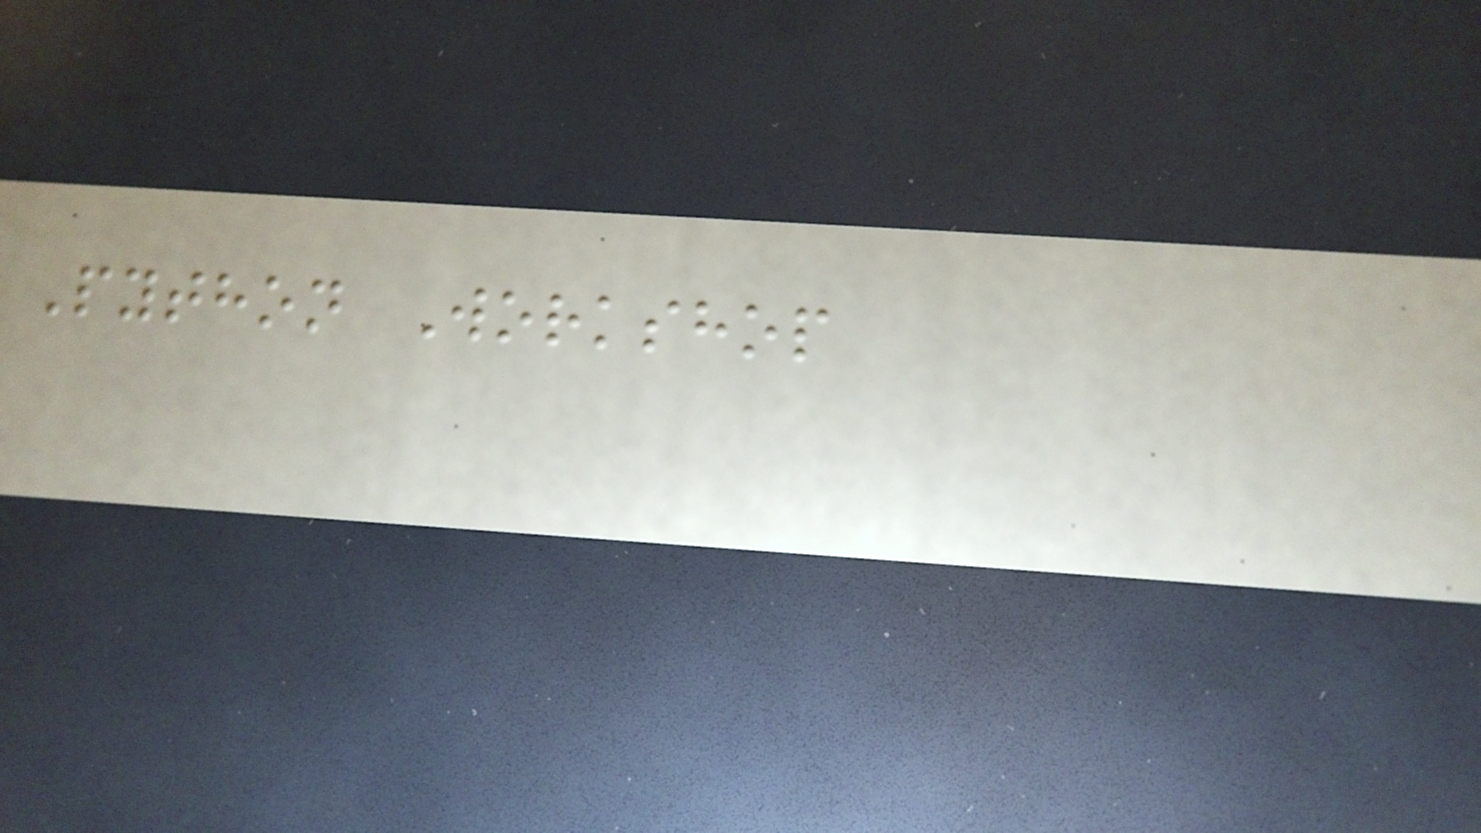Python Workshop
